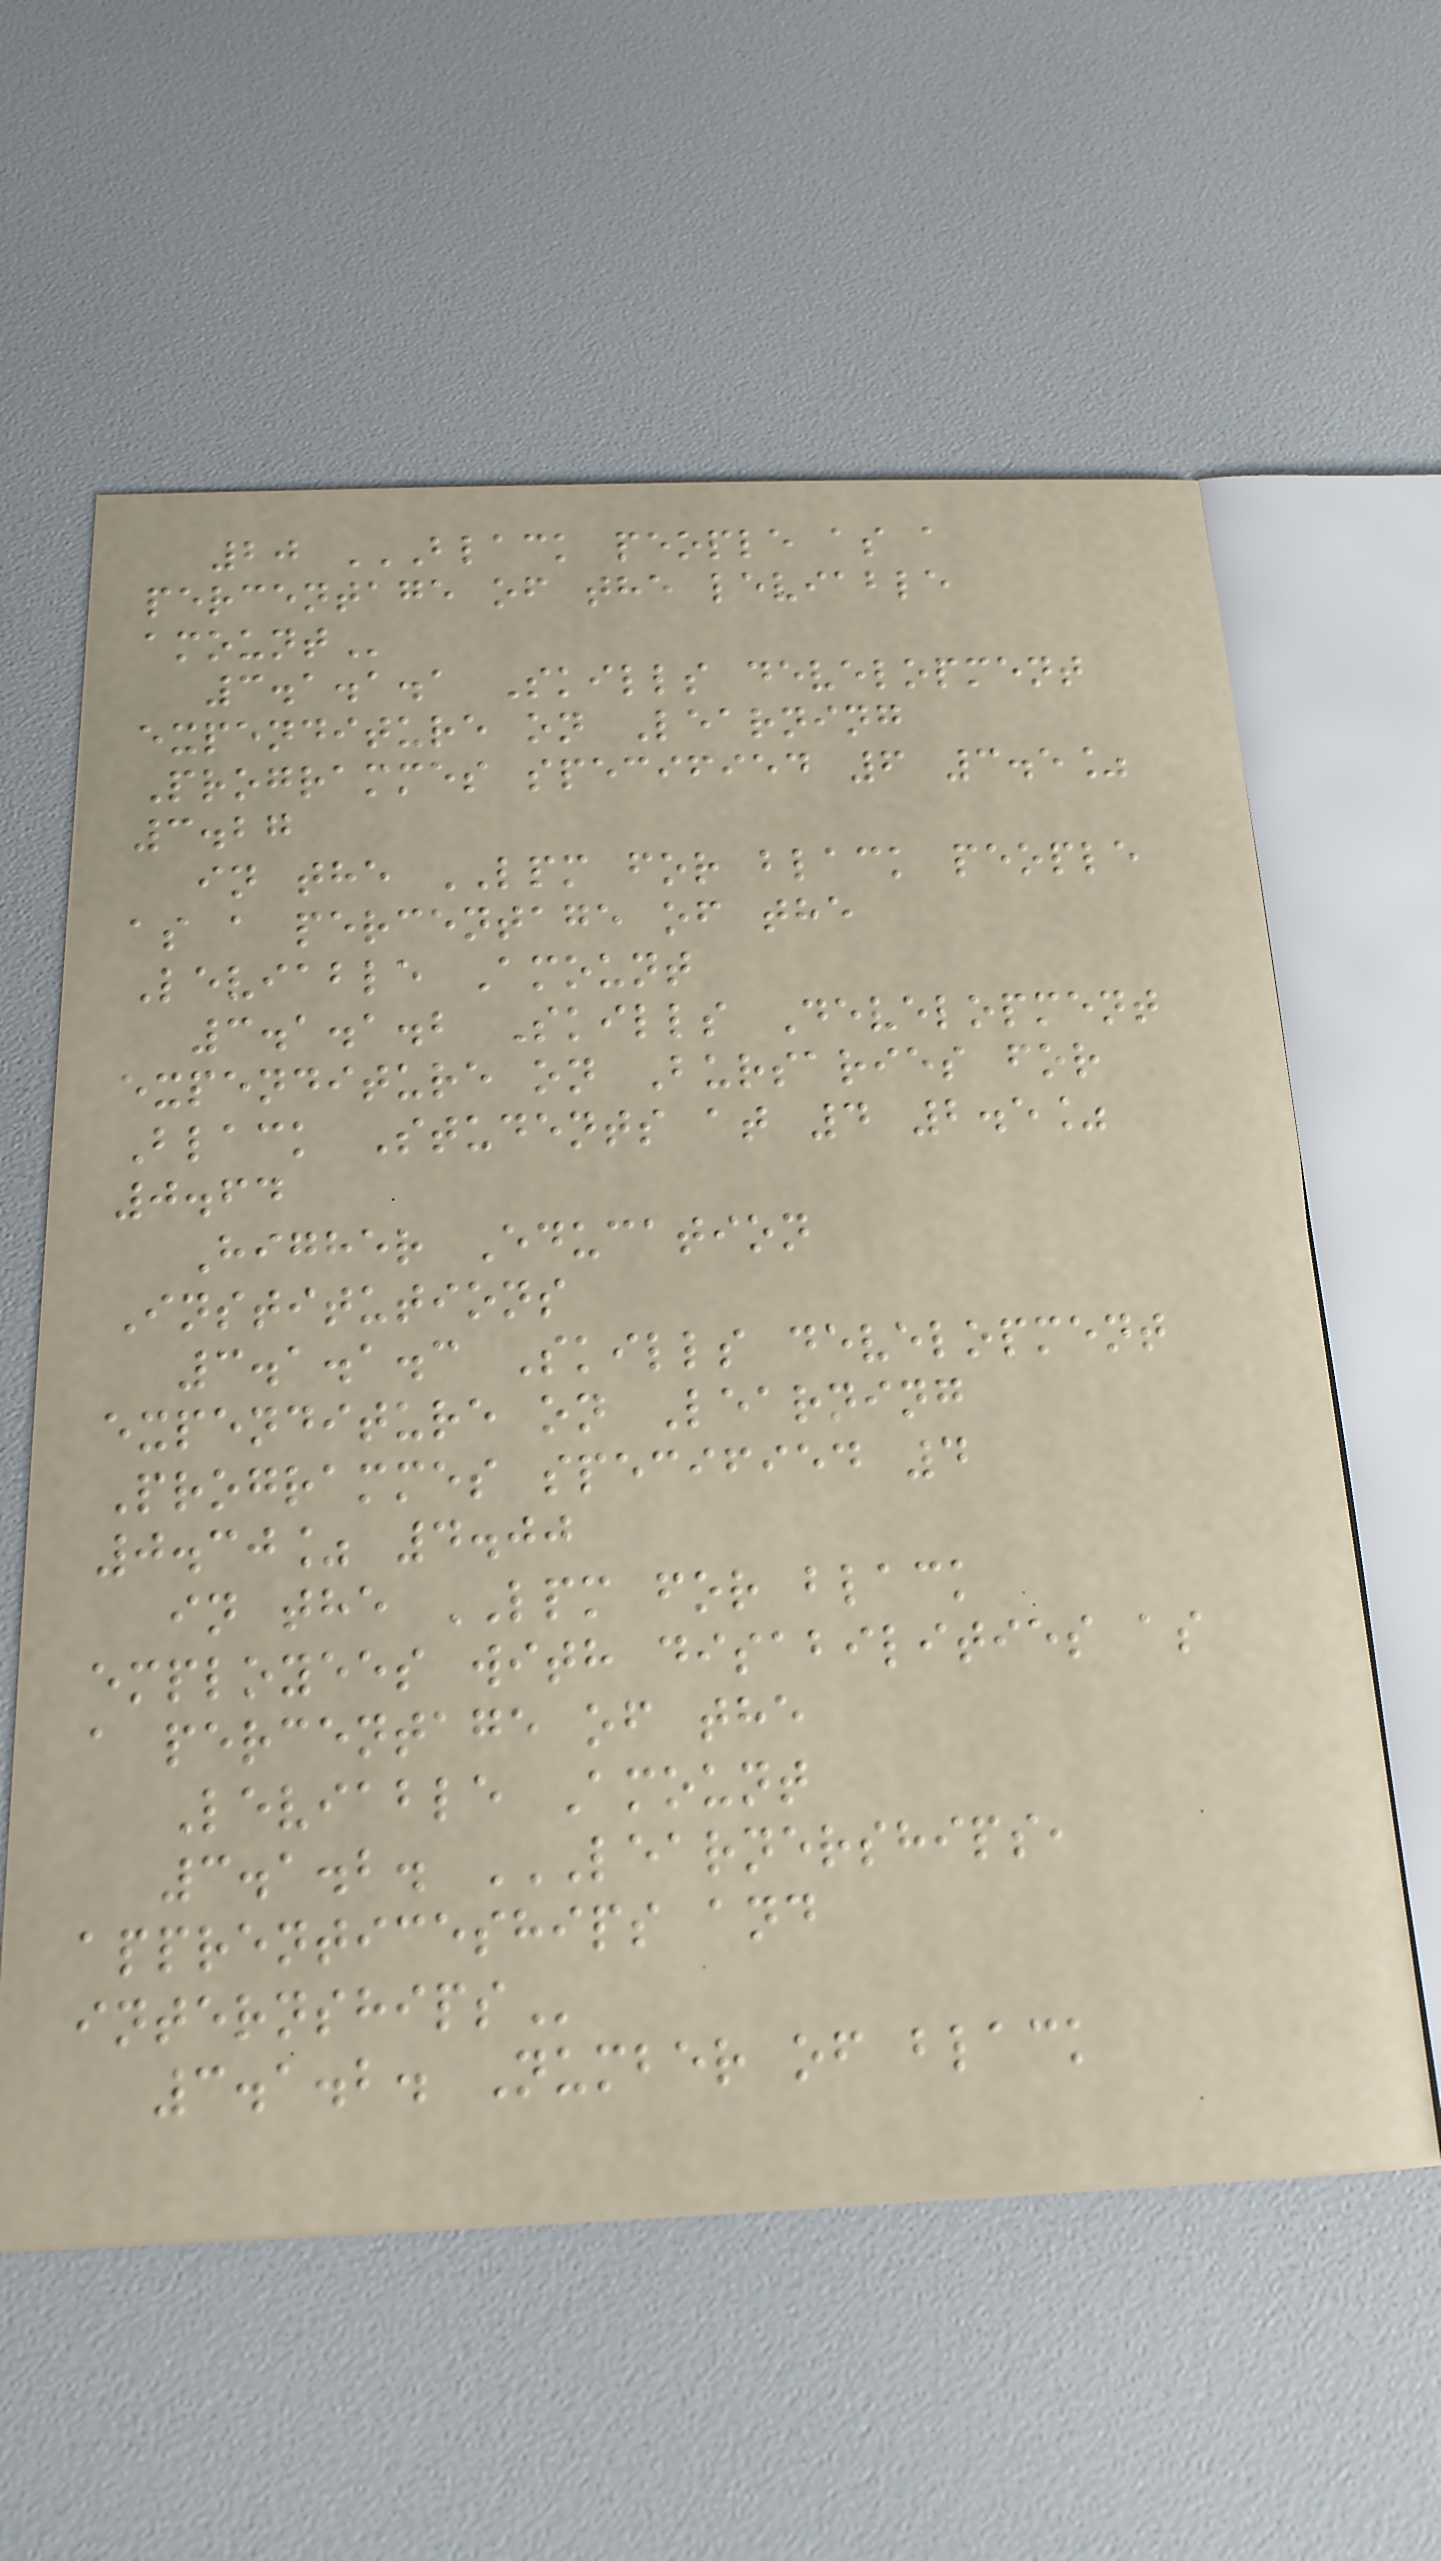20 BLACK PEOPLE AS A
PERCENTAGE OF THE LEVIABLE
AMOUNT
3.1.1.1 Skills development
expenditure on Learning
Programmes specified 6 3.5%
3.27
in the LPM for black people
as a percentage of the
Leviable Amount
3.1.1.2 Skills Development
expenditure on Bursaries for
Black Students at 4 2.5%
0.64
Higher Education
Institutions
3.1.1.3 Skills development
expenditure on Learning
Programmes specified 4
0.30% 4.00
in the LPM for black
employees with disabilities as
a percentage of the
Leviable Amount
3.1.2. LEARNERSHIPS,
APPRENTICESHIPS AND
INTERNSHIPS
3.1.2. Number of black
